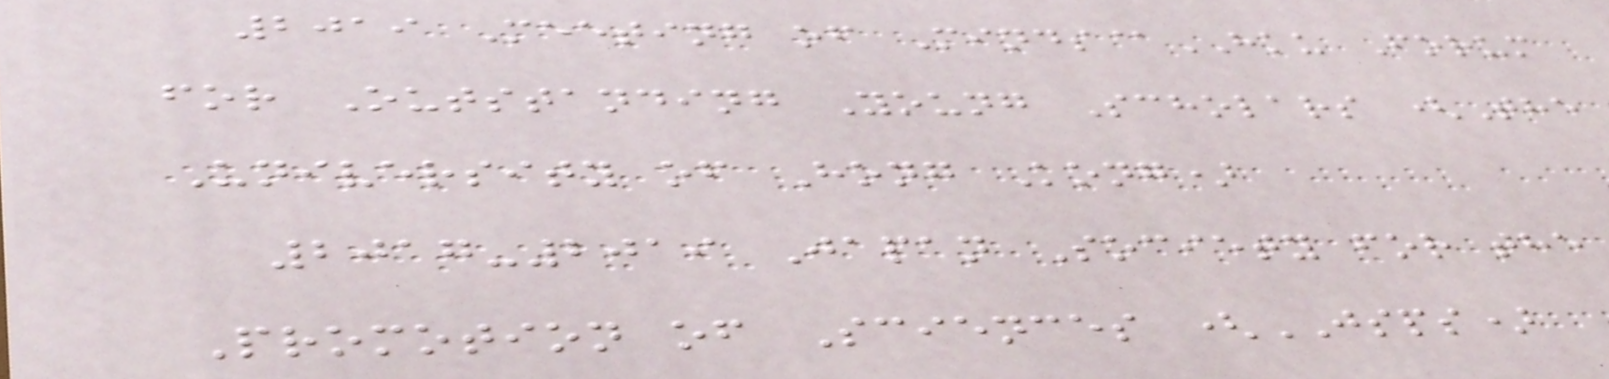2019 Meeting of Minds@HKU Forum
for Outstanding Young Scholars (The
University of Hong Kong)
2017-2019 Japan Society for the
Promotion of Sciences (JSPS)
